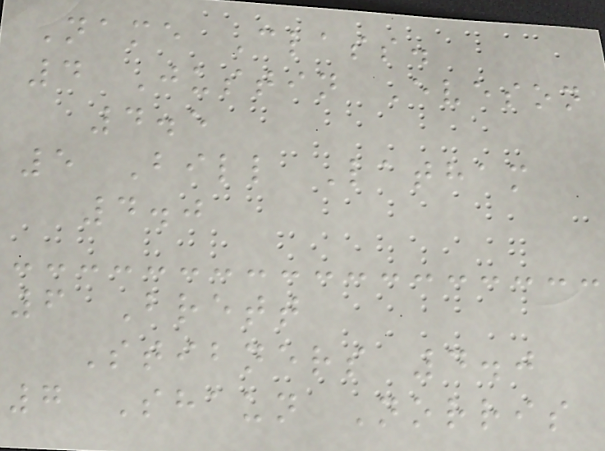Name Class.
4 Justin Eveson
4.5
5 Bill Latham
4.0
6 Brett
Stibners 4.0
7 Shaun Norris
